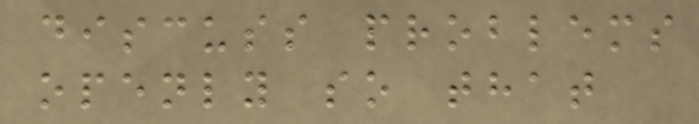discuss problems
openly so that
